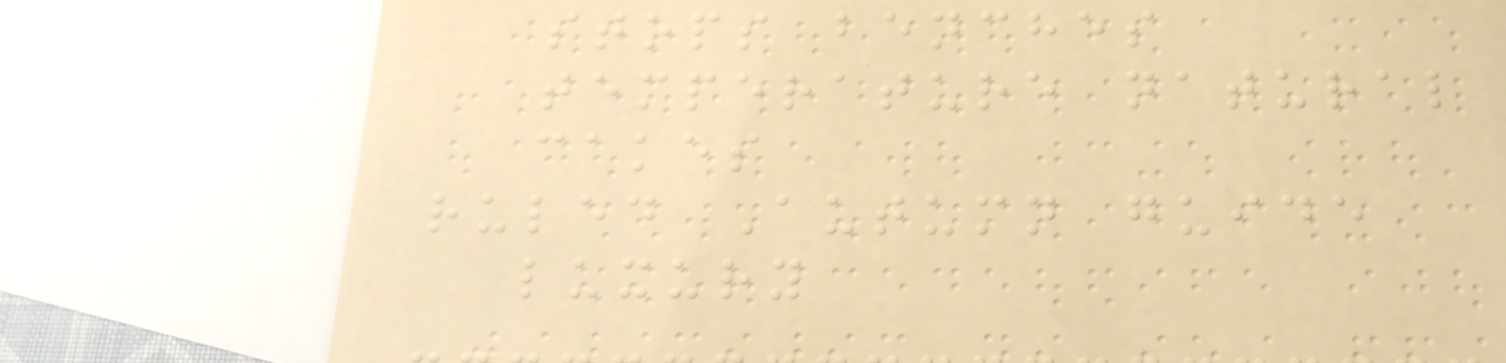stops benches
temperature natural
cakes
ruled Autumn guide
luxury
